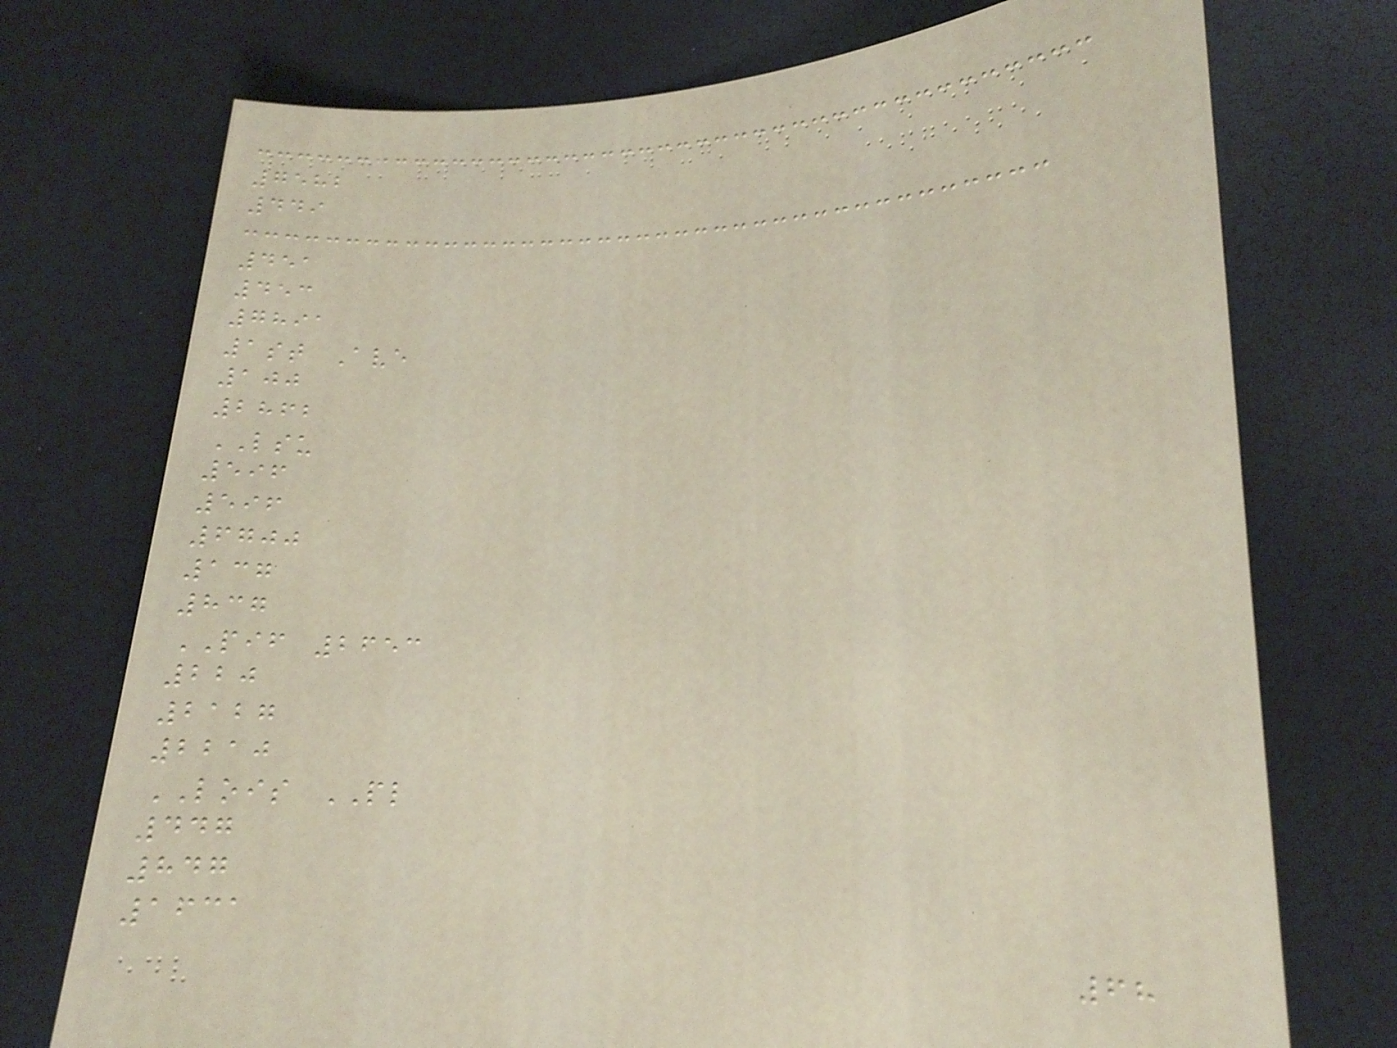7582
449
451
453
7891
1st Ave
100
2862
LSU
596
596
6700
137
837
PIF 2653
220
2127
2210
LOIS PL
447
847
1631
68
